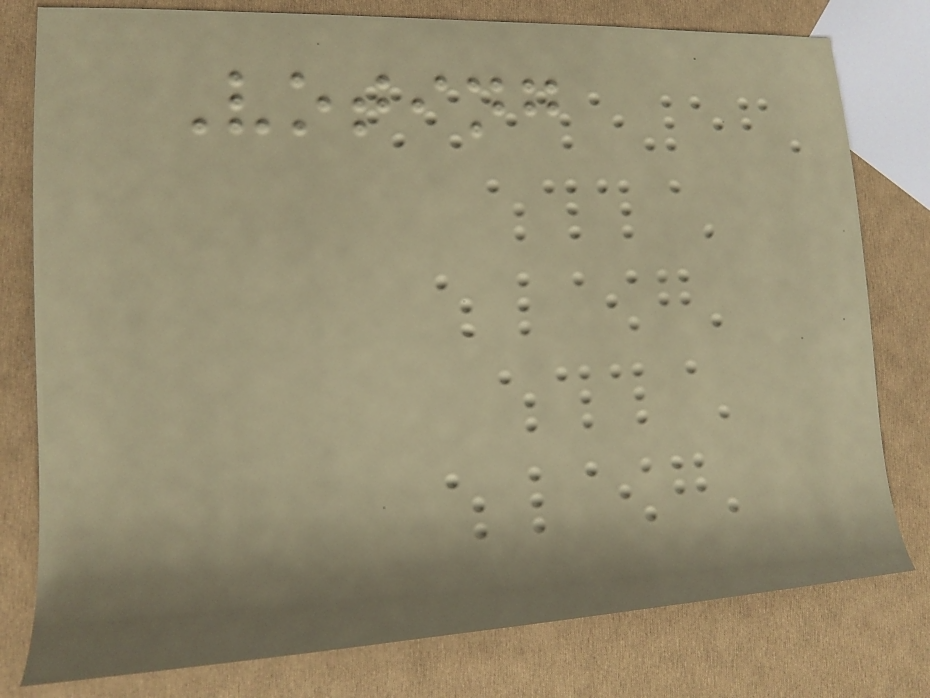Voting
